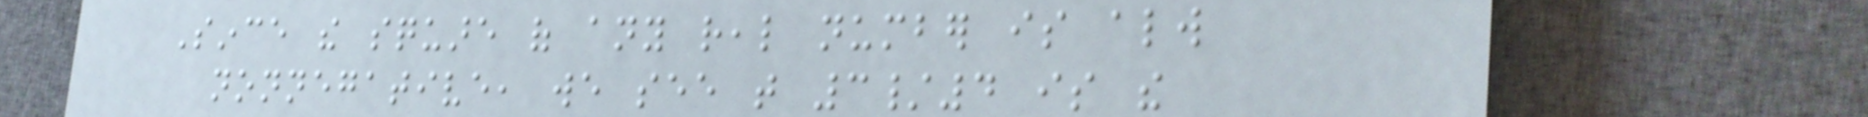Since the square of any real number is always
nonnegative, we see that 3/4 is the
